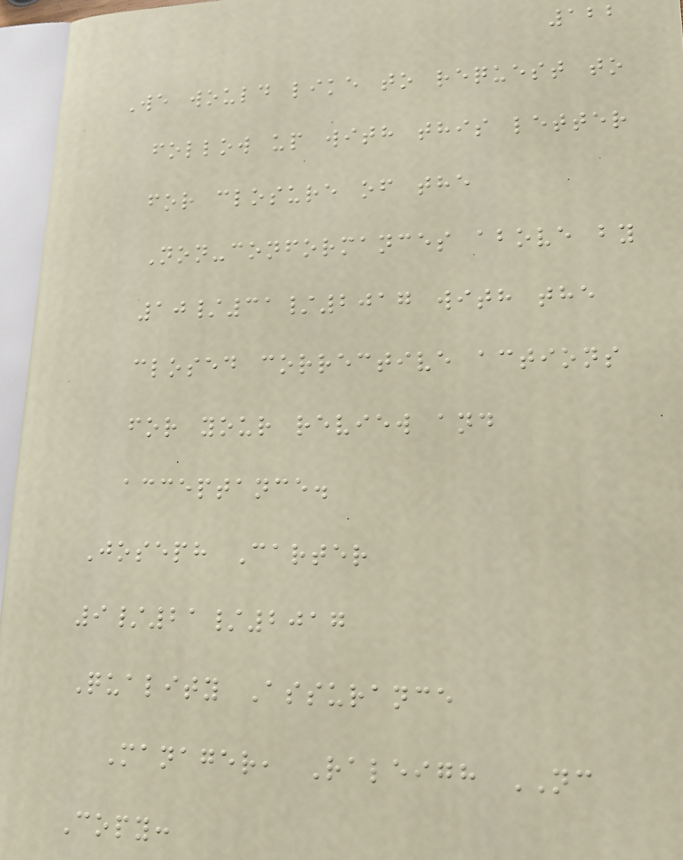122
We would like to request to
follow up with this letter
for closure of the
Non-conformances above by
10/31/2017 with the
closed corrective actions
for your review and
acceptance.
Joseph Carter
9/21/2017
Quality Assurance
Manager, Raleigh NC
Copy:
